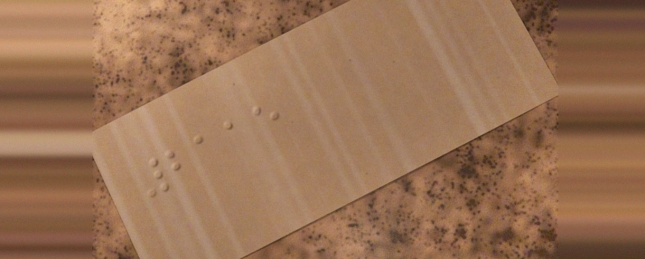2115
